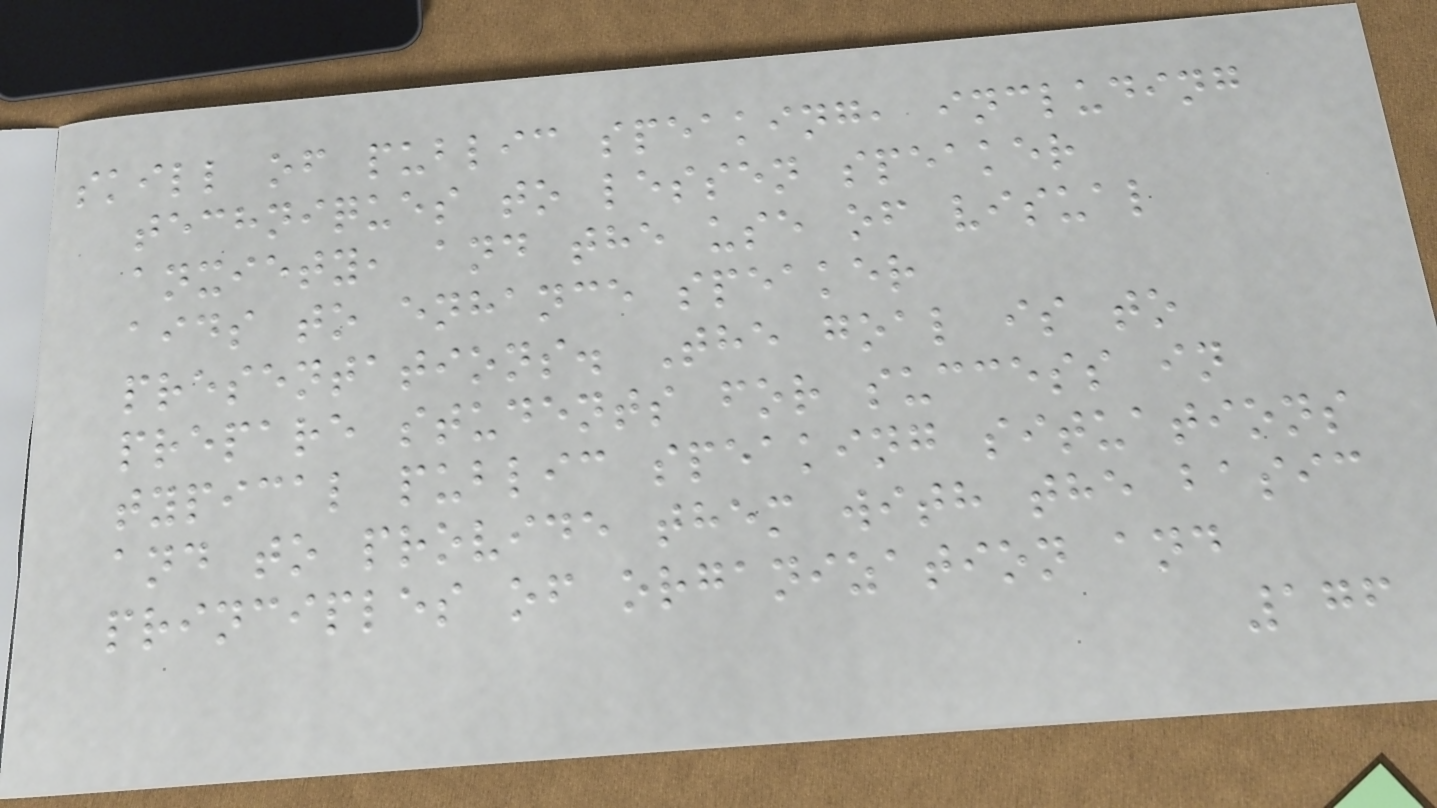skill of public speaking, including
techniques to lessen speaker
anxiety, and the use of visual
aids to enhance speaker
presentations. The goal is to
prepare students for success in
typical public speaking situations
and to provide them with the basic
principles of organization and
176
